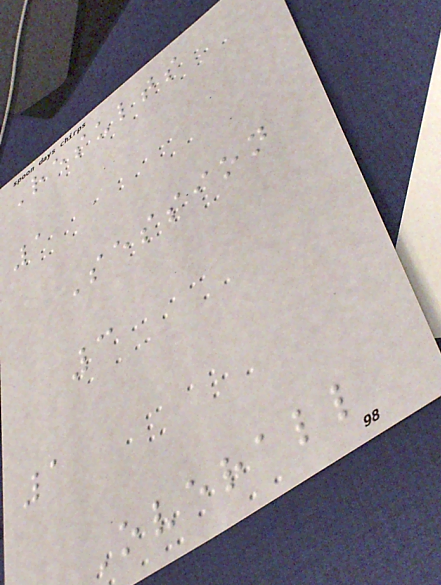Results
1
Session
3
1
Overall
